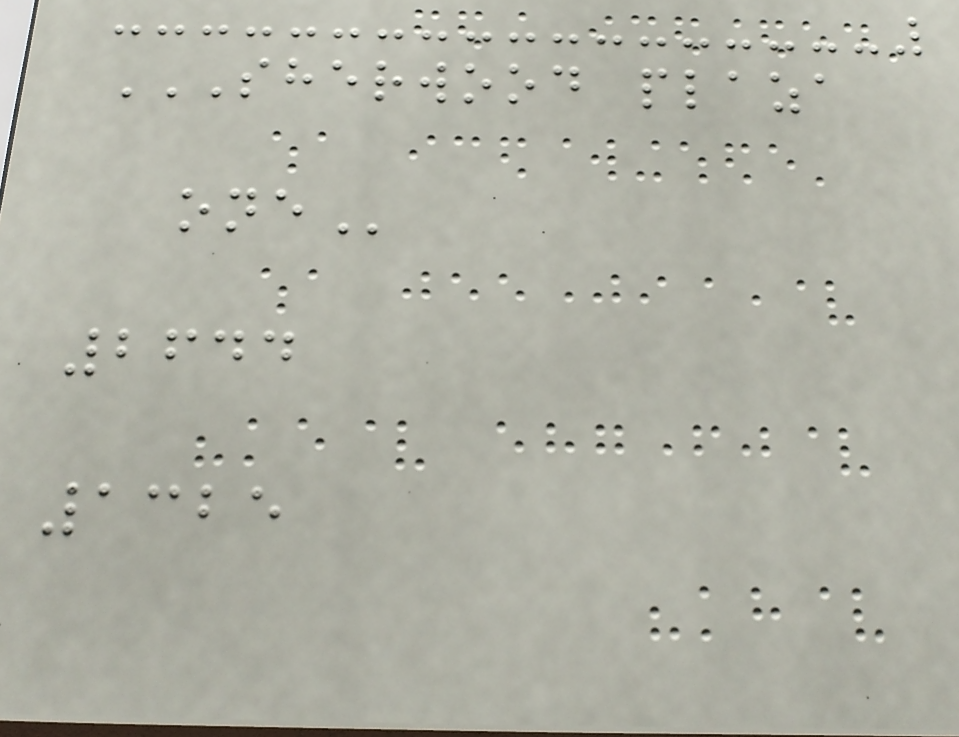SHERWOOD PLAZA
ONE
2644
1325
